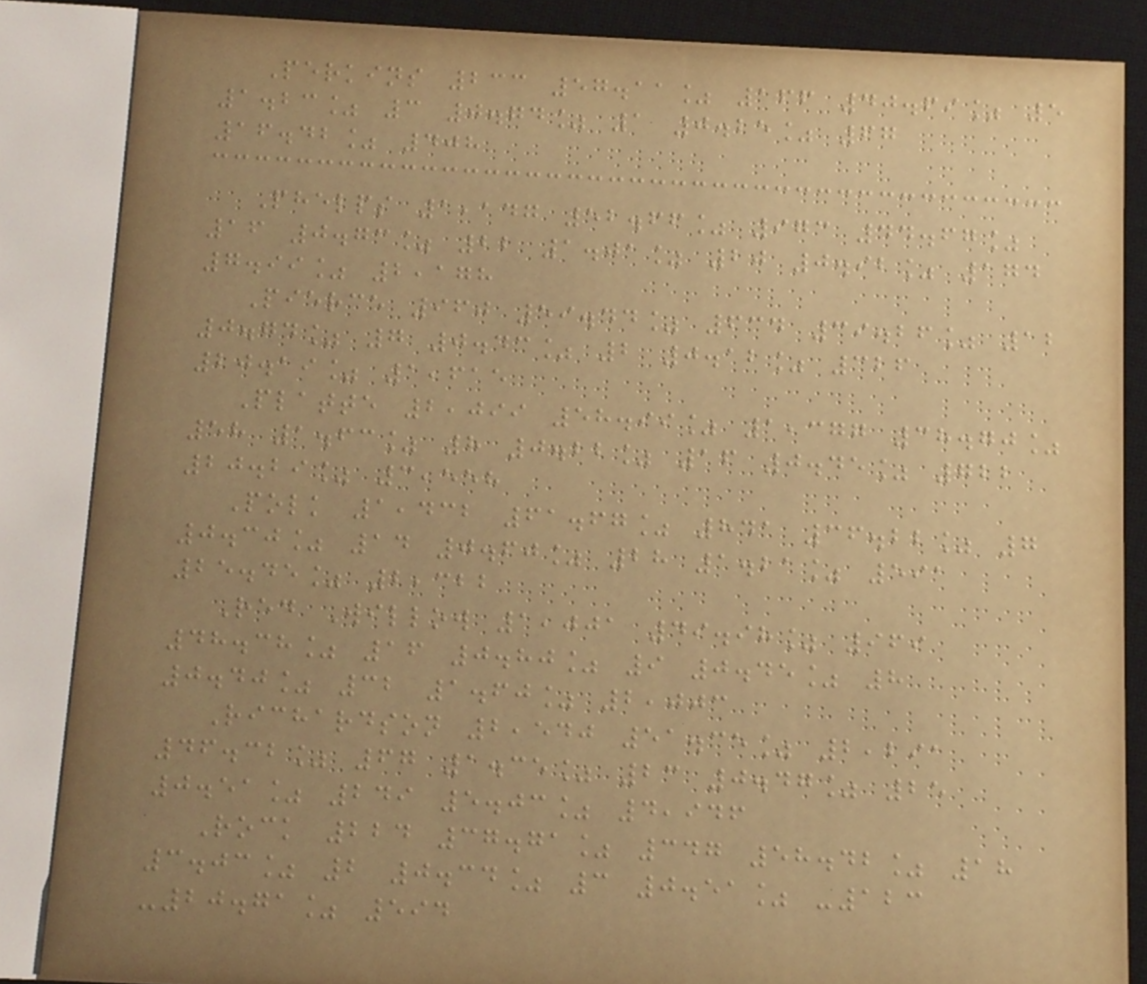Perkins 233 57.11% 166 40.69% 5
1.23% 3 0.74% 1 0.25% 67
16.42% 408
Phelps 1,147 52.66% 973 44.67%
16 0.73% 22 1.01% 20 0.92% 174
7.99% 2,178
Pierce 960 59.44% 634 39.26% 12
0.74% 7 0.43% 2 0.12% 326
20.19% 1,615
Platte 2,099 58.99% 1,377 38.70%
58 1.63% 8 0.22% 16 0.45% 722
20.29% 3,558
Polk 1,432 61.67% 841 36.22% 7
0.30% 14 0.60% 28 1.21% 591
25.45% 2,322
Red Willow 1,001 49.98% 969
48.38% 16 0.80% 9 0.45% 8
0.40% 32 1.60% 2,003
Richardson 2,540 51.35% 2,291
46.32% 67 1.35% 23 0.47% 25
0.51% 249 5.03% 4,946
Rock 224 37.71% 347 58.42% 18
3.03% 2 0.34% 3 0.51% -123
-20.71% 594
